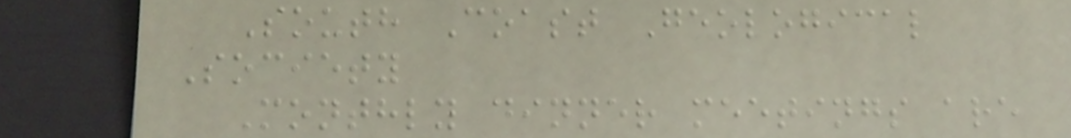South Coast Geological
Society
Monthly dinner meetings are
